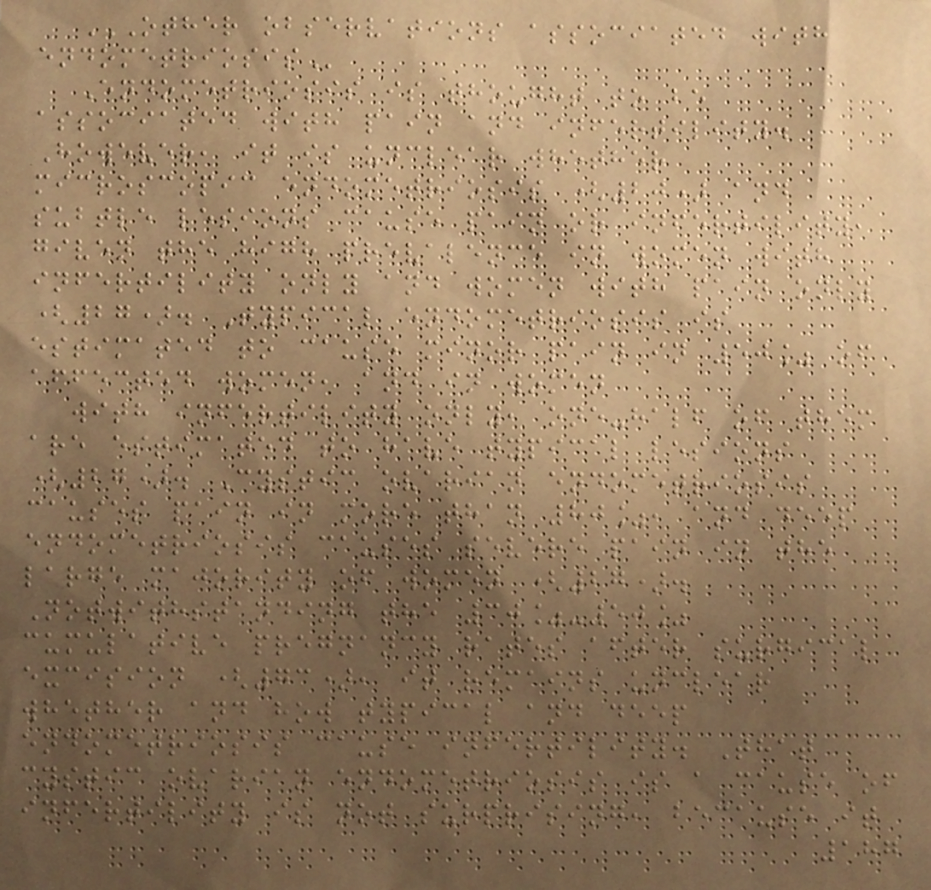OTHER OBSERVATIONS ASSOCIATED WITH
ENDOMETRIOSIS
Endometriosis is thought to be
associated with pain and infertility.
However, it is unclear whether
microscopic endometriosis (20) and
subtle lesions cause pain or infertility,
given the high prevalence in women with
infertility only and women with pain only
(27). Typical endometriosis is
estimated to cause minor pain in 50% of
affected women, and in women
with infertility only, one-half of them
are estimated to have typical lesions
(27). Cystic ovarian endometriosis
causes pain in more than 80%, and deep
endometriosis causes severe pain in the
large majority of women (27).
Notwithstanding the 30%-50%
cumulative pregnancy rates after surgical
excision (73), it remains unclear
whether and how typical and deep
endometriosis cause infertility. That
cystic ovarian endometriosis is a cause of
infertility is not surprising, because it
187
